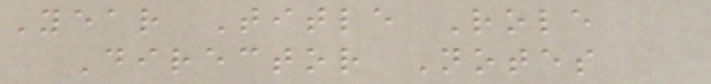Year Title Role
Director Notes
